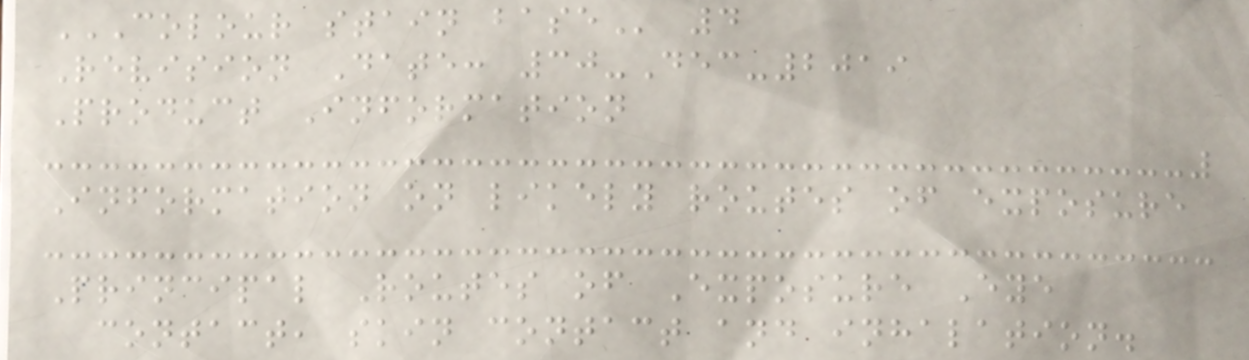COLOUR STAIN BASE 4
Revision Date: 30-Dec-2019
Product Information
Information on likely routes of exposure
Principal Routes of Exposure Eye
contact, skin contact and inhalation.
